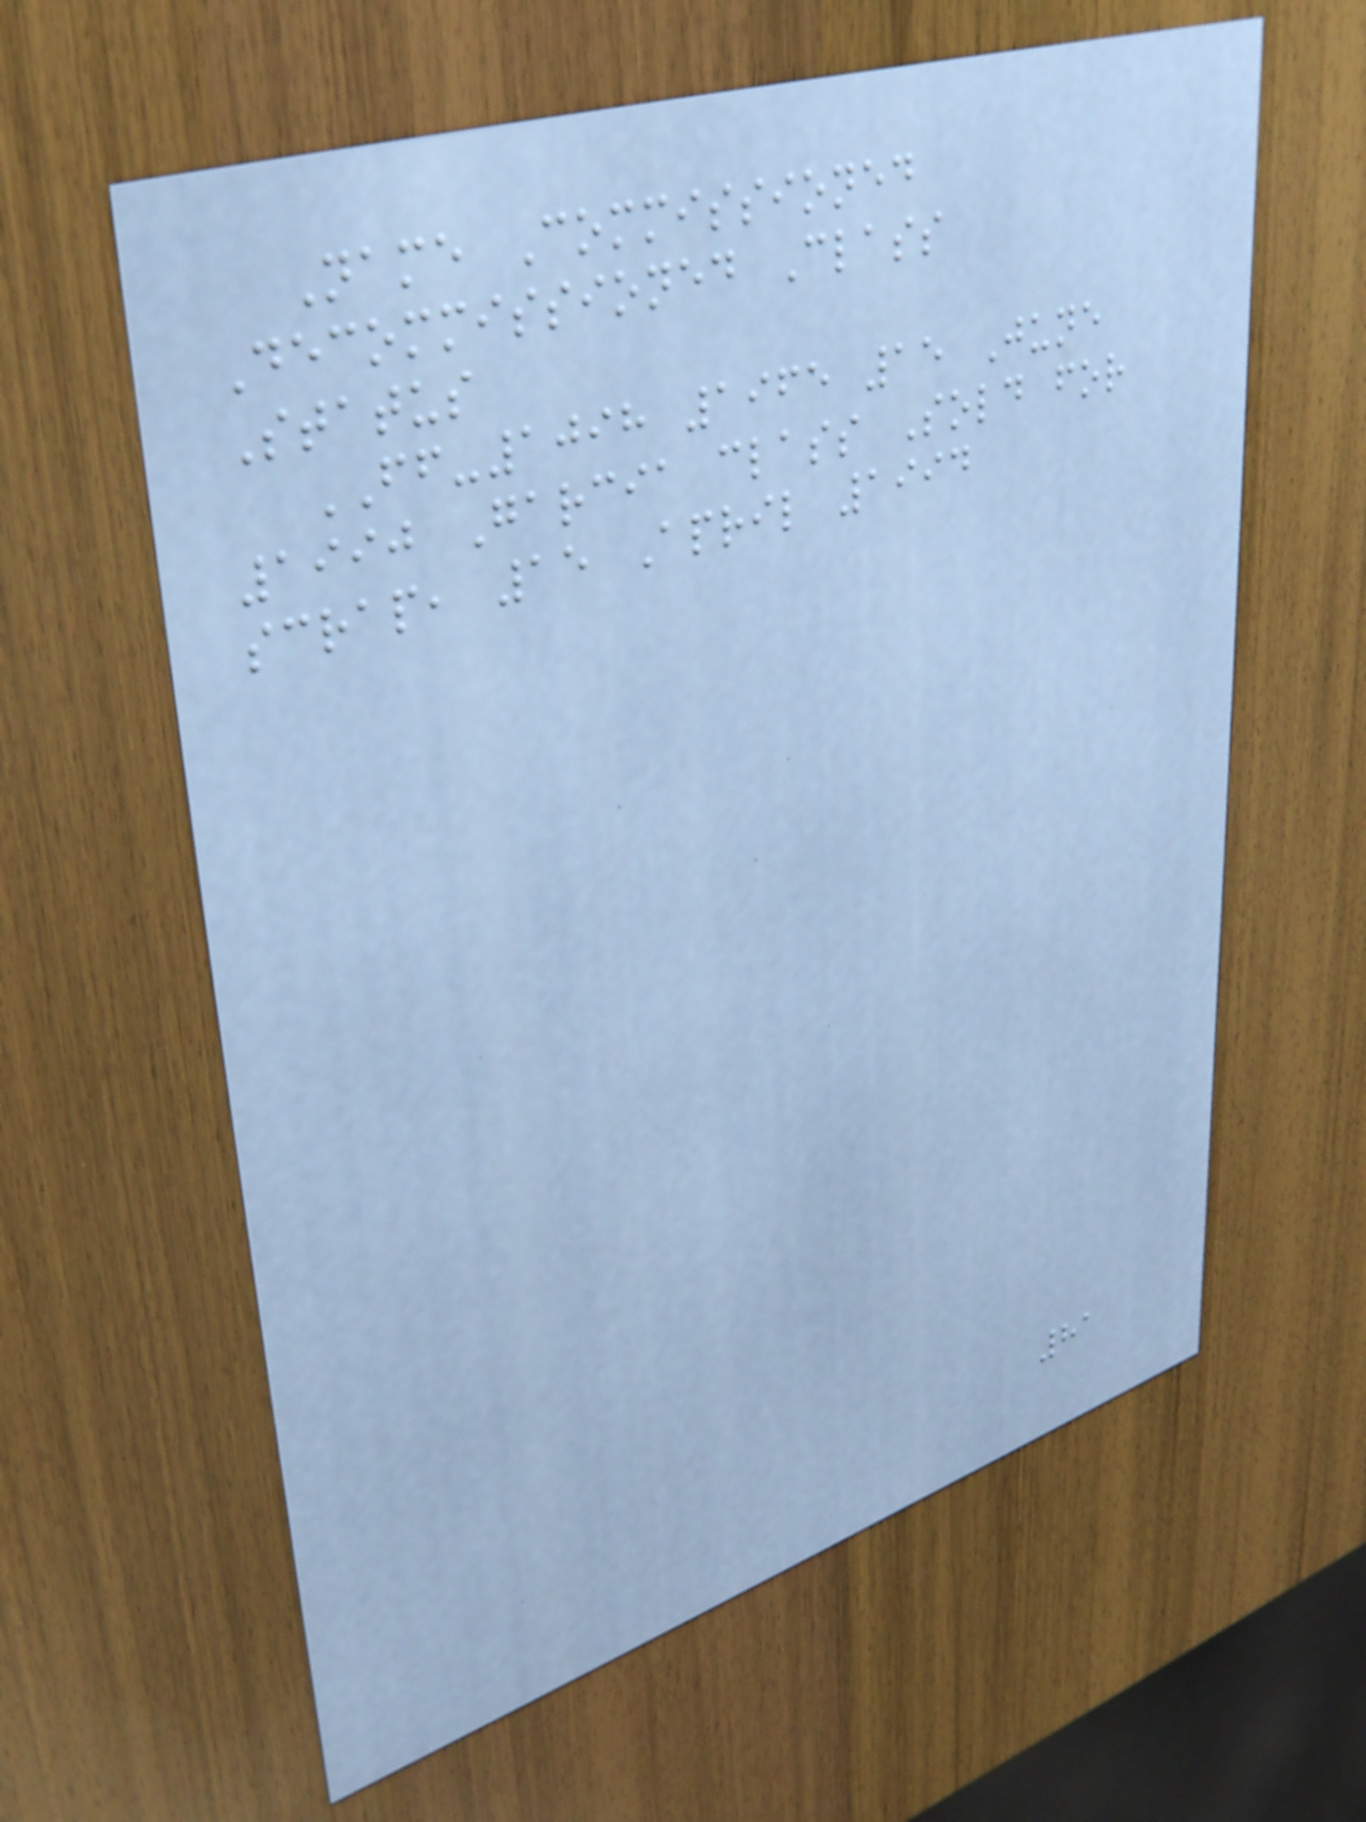Name Commissioned
Decommissioned Class
Status
FF-1098 1965 15 June
1990 Garcia class Sold for
scrap, 15 April 1994
81
